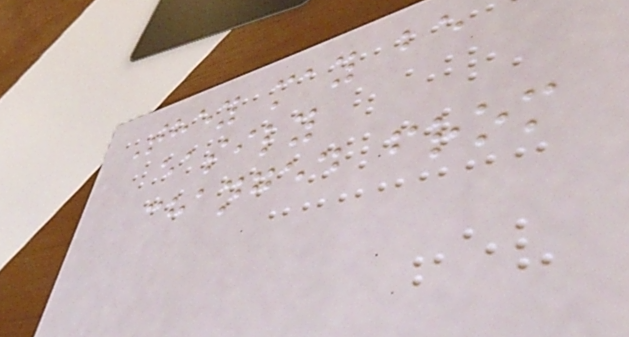They may be
easily
changed from
